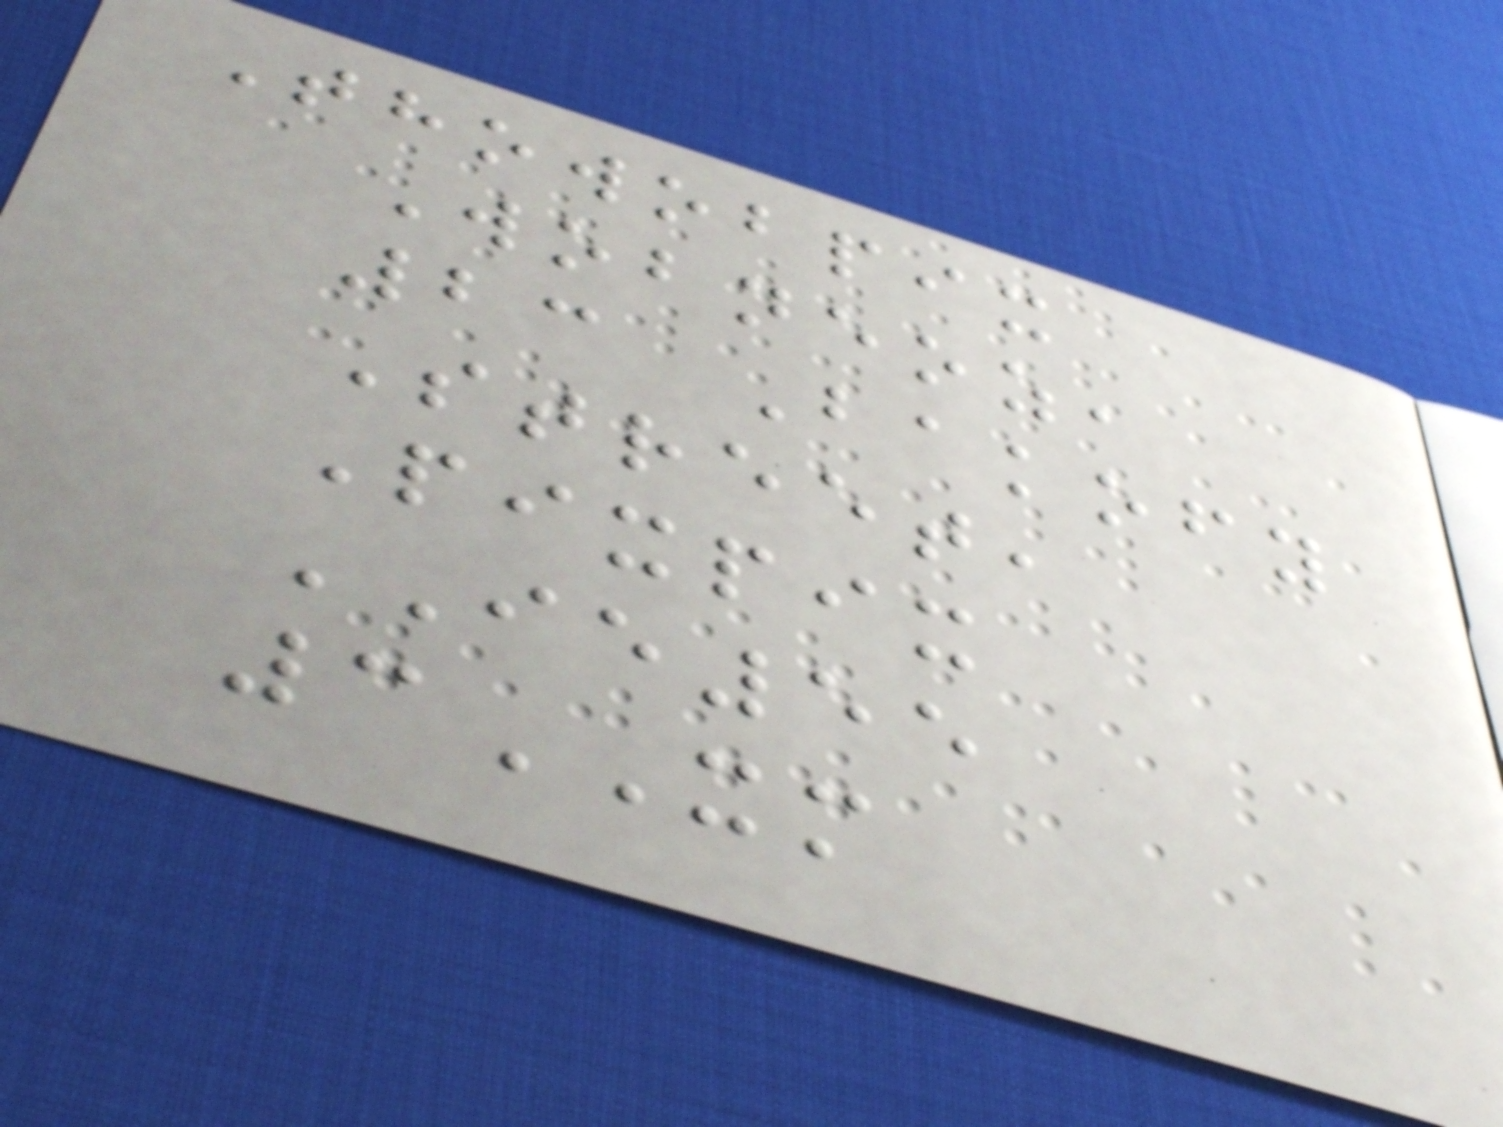Thowobpix
Wobneoz,
23 Bakofy
Street,
Pixpix
IE55
3XM
